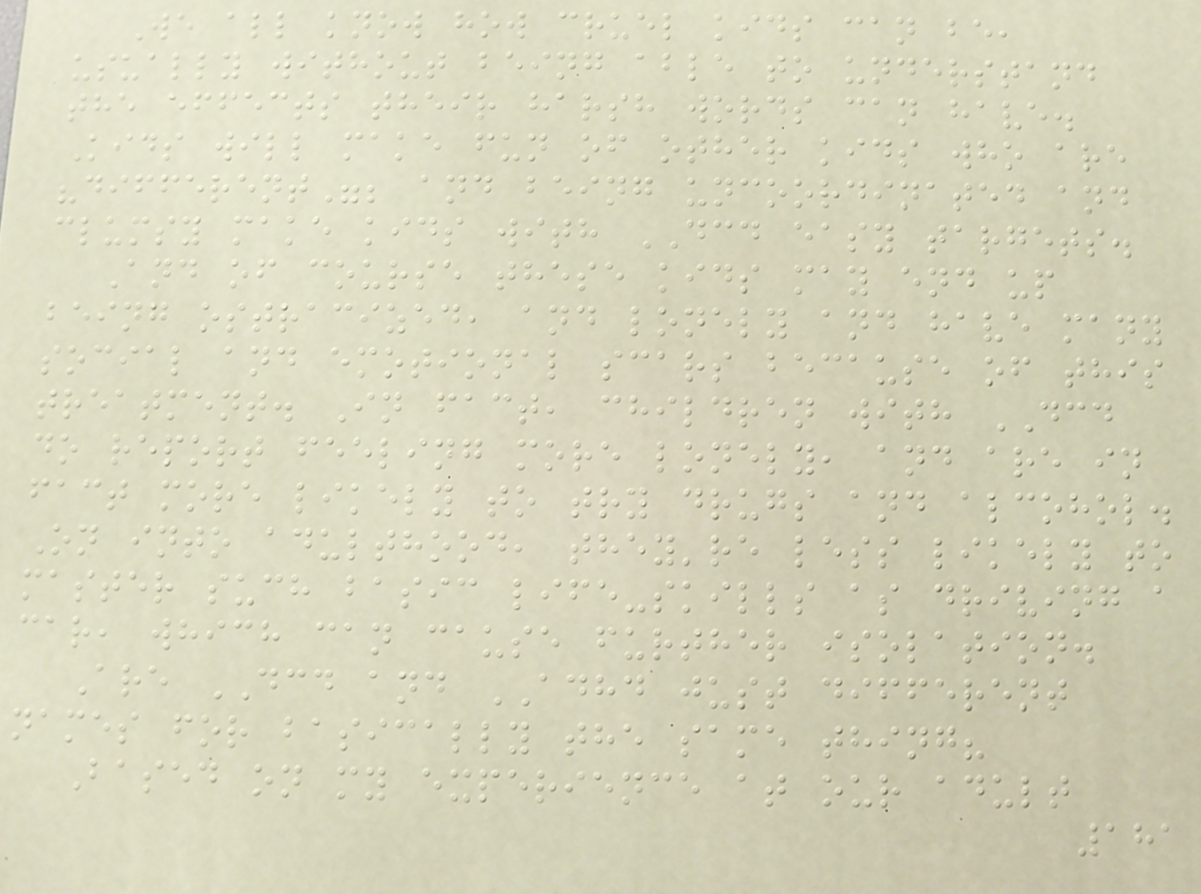We all know how cruel kids can be,
usually without being able to understand
the effects their harsh words can have.
Kids will make fun of other kids who are
"different"; and being uncoordinated and
clumsy make kids with DCD easy targets.
And of course these kids may end up
being ostracized, and lonely and have many
social and emotional scars because of this
treatment. In fact, children with DCD
do report feeling more lonely, and are in
fact more likely to try drugs and alcohol.
On into adulthood, they're less likely to
master such basic life-skills as driving a
car, which can cause further isolation.
Are DCD and ADHD just different
names for basically the same thing?
Based on my experience at our adult
181
